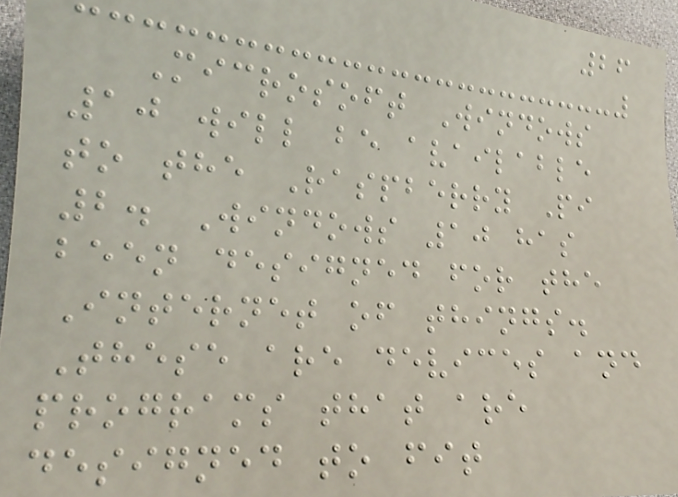26
Microsoft Windows
10 will be available
to the Raspberry Pi
2. Windows 10 has
been designed for the
Internet of things.
These are devices and
programs that are
designed to fit
